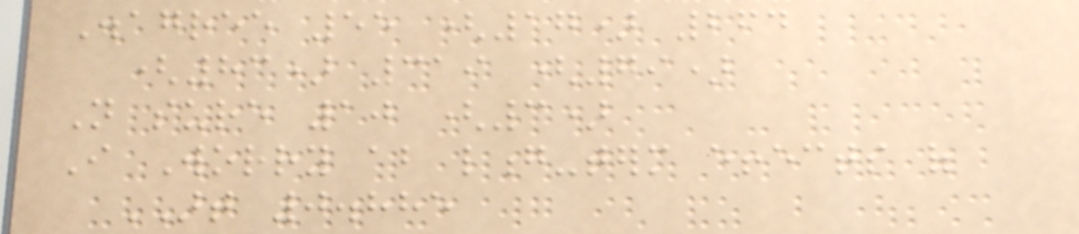Disagree 55 (17) 264
(83) 319 (79)
Not sure 10 (3)
I Worry about long-term effects of
ART 0.885
